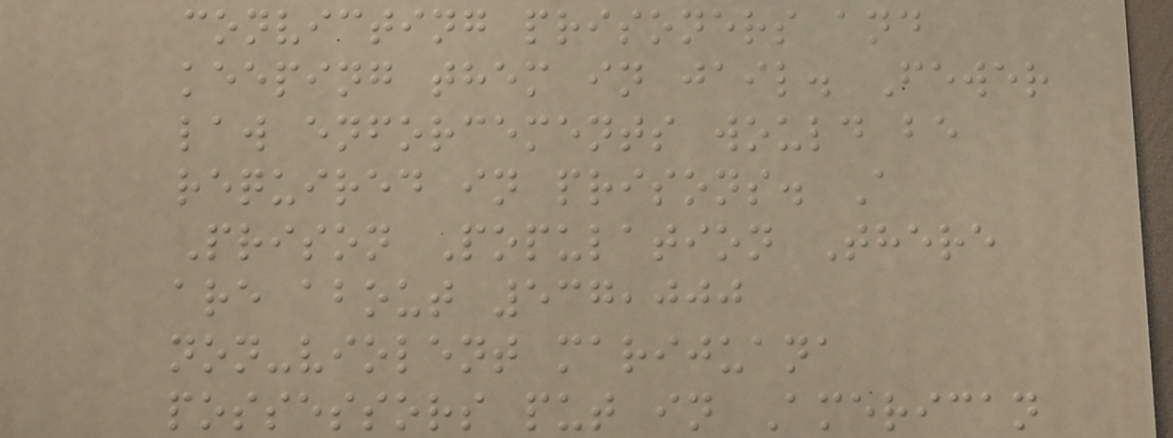convicting prisoners and
keeping them in jail. Fewer
law enforcements would be
required in prisons. A
Prison Population There
are about 537,000
non-violent marijuana
possessors put in American
